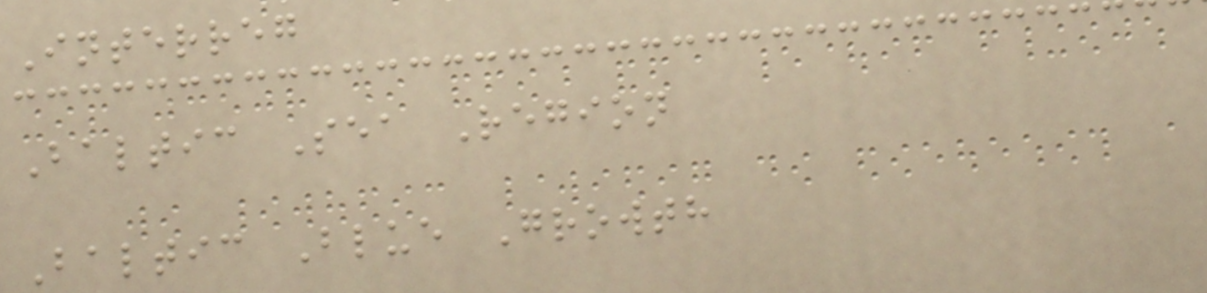Interreg
Baltic Sea Region
Baltic Blue Growth
